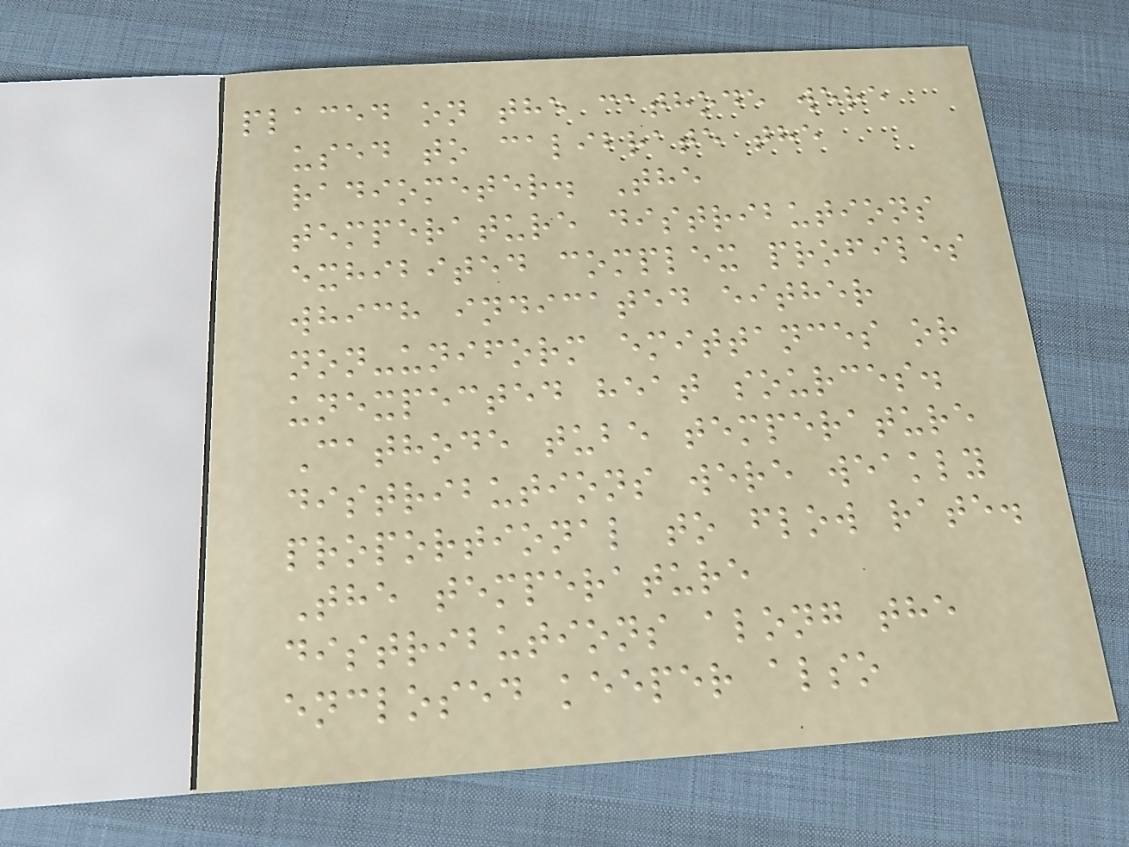placed on the cathode were
used to calibrate the
radiometer. The
temperature distributions
exhibited complex profiles
which indicated either
non-uniform emittances or
unexpected heat sources.
Cathode tube temperature
distributions were weakly
proportional to flow rate.
The temperature
distributions along the
enclosed keeper also
